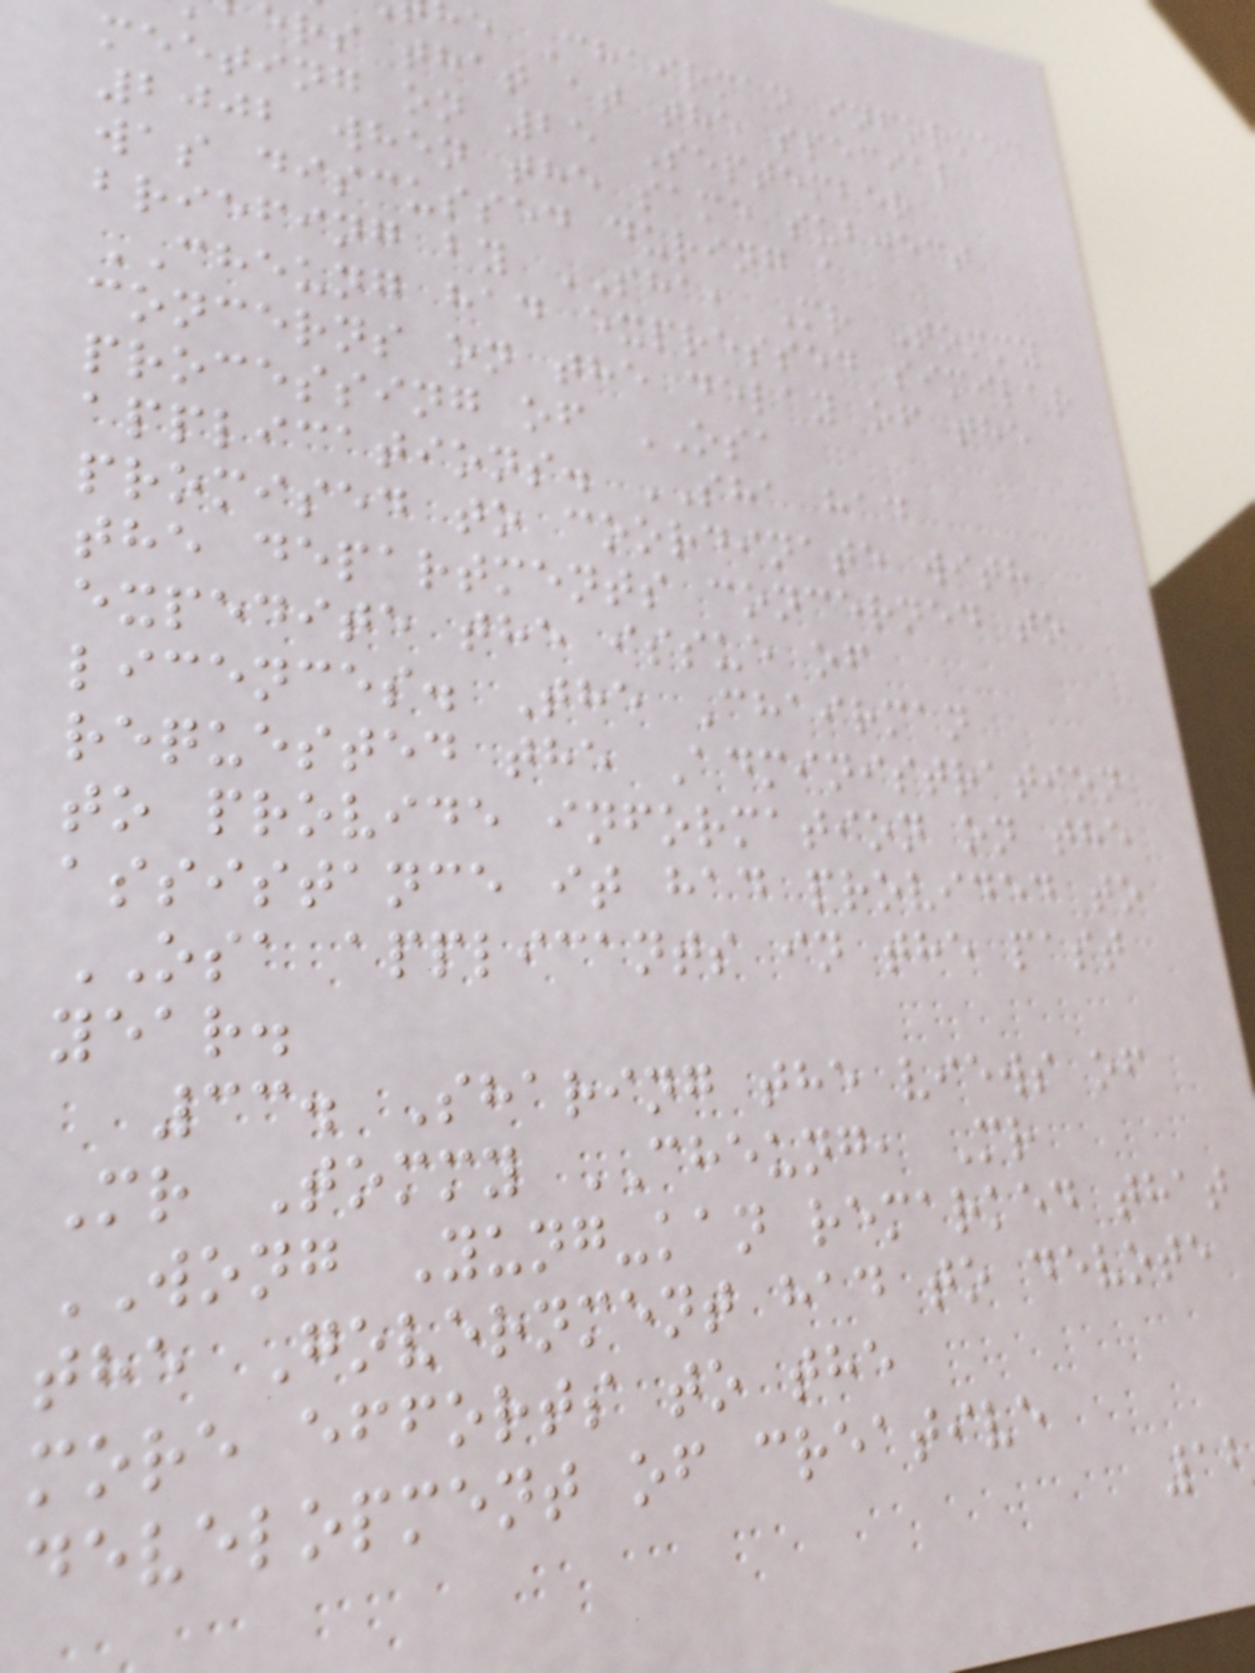e Chairman informed
ers that at the special
meeting on 25 September
2002 when the same subject
was discussed during a
briefing by SHA, Mr Tommy
CHEUNG had expressed similar
concerns on the delay of the
processing of OSA
applications. SHA had
promised to coordinate with
the departments concerned to
expedite the issue of
licences. The Chairman
requested the Administration
to provide information on the
assistance it had provided to
OSA applicants in the past
year.
33. Sharing the views of
Mr Tommy CHEUNG, Mr
WONG Yung-kan remarked that
the Government had to devote
more efforts to the
development of creative
